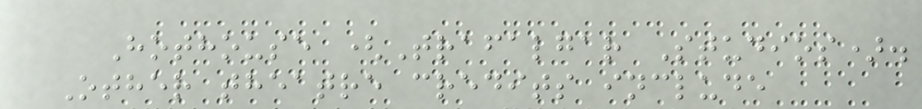Hothouse (Trafalgar Studios).
Other theatre credits include
